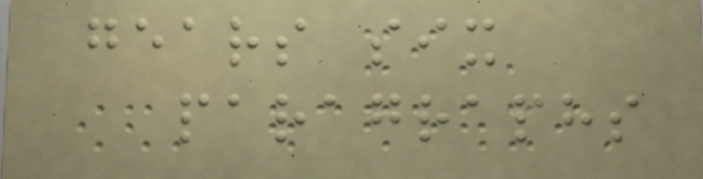gears six
paragraphs
